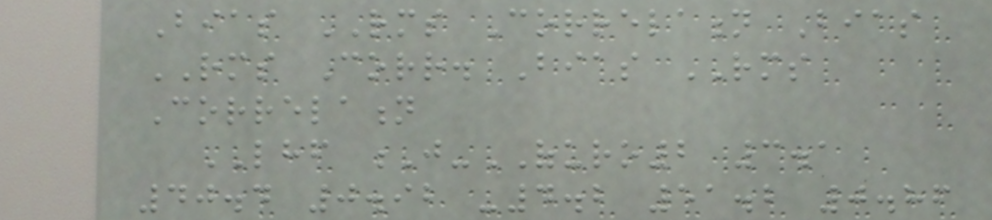Bias RMS Correlation Bias
RMS Corr. Bias RMS
Correlation
LHF J-OFURO2 3.1
40.4 0.92 -4.2 51.2 0.86
